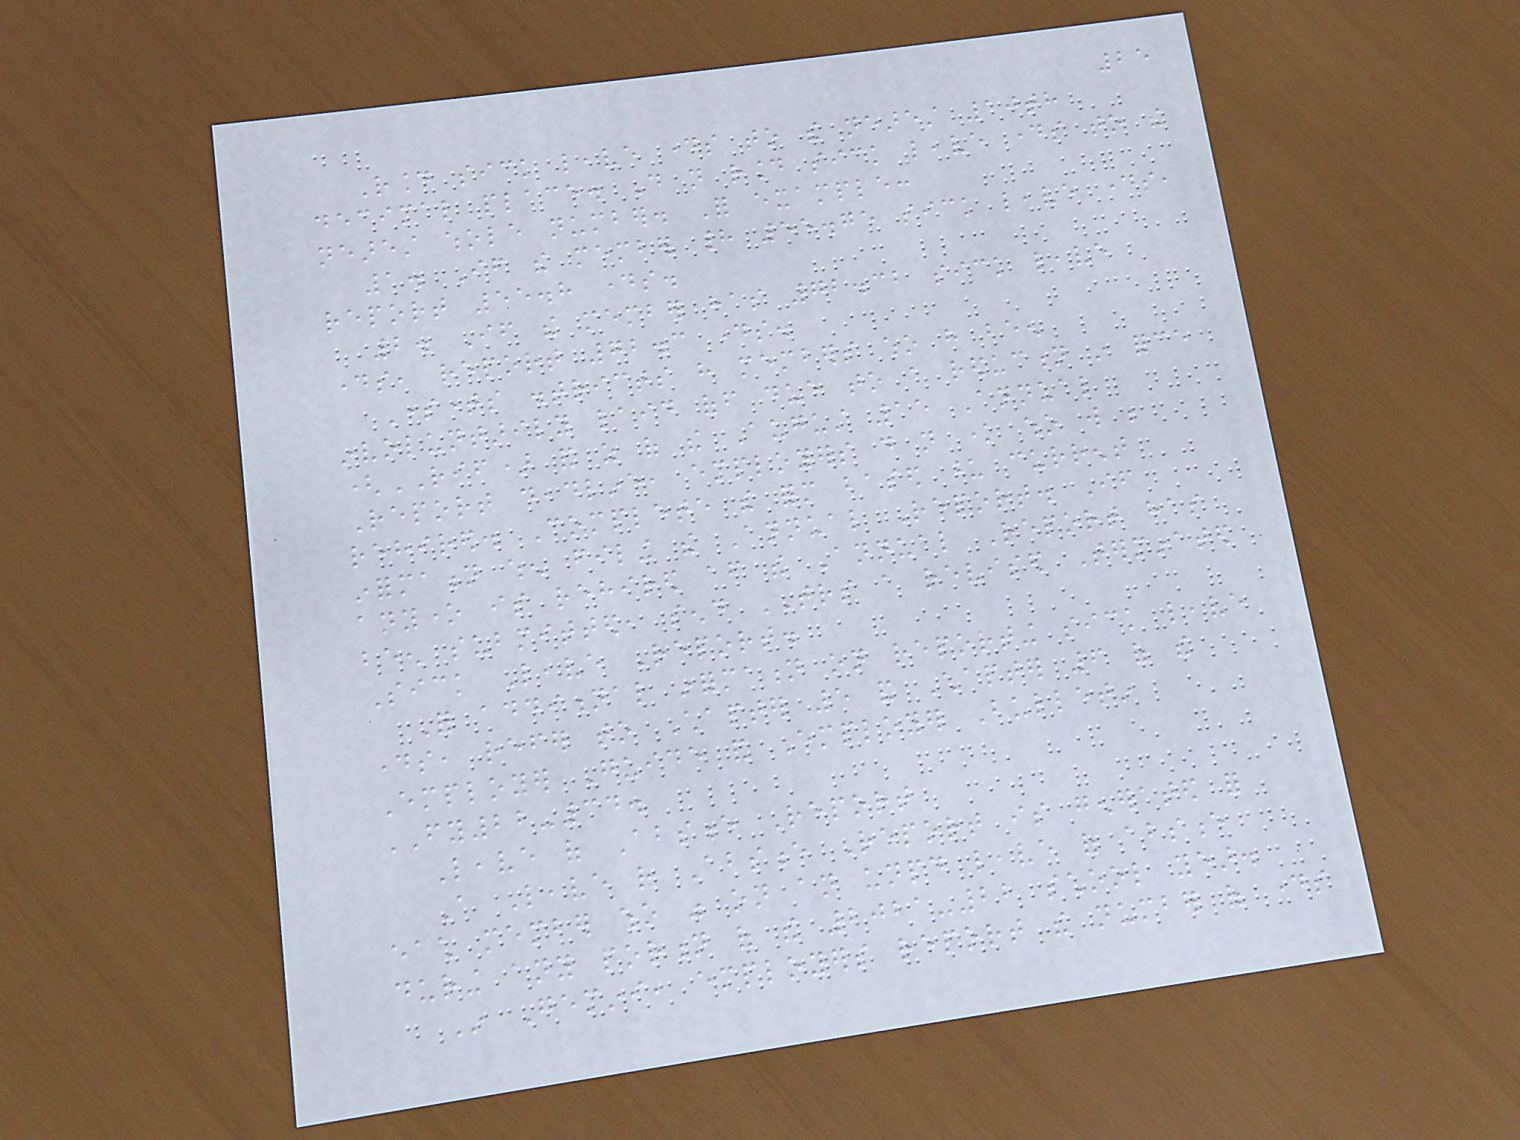25
Round sick leave days to the nearest 10th
decimal place. Do not round sick leave days to the
nearest whole number. For example:
1. If the member had 55.75 sick leave days,
report 55.8 days.
2. If the member has 72.32 sick leave
days, report 72.3 days.
Sometimes districts have members who have been
involuntarily laid off due to a reduction in force
(RIF) and as of the August 15 Annual
Report deadline, employers do not know who will be
rehired. Complete the form based upon current
information when filing the Annual Report. If
anyone is rehired after the Annual Report has
been submitted, send TRS a revised Terminated
Sick Leave Report.
For additional information on reporting sick leave
days, refer to Chapter 5 and Chapter 6 of the
Employer Guide and Employer Bulletin
FY22-34.
Leave of Absence Report
A Leave of Absence Report is generated for
each member who was on an unpaid leave of absence
during any portion of the 2021-22 school year.
In Gemini, employers report the number of days
